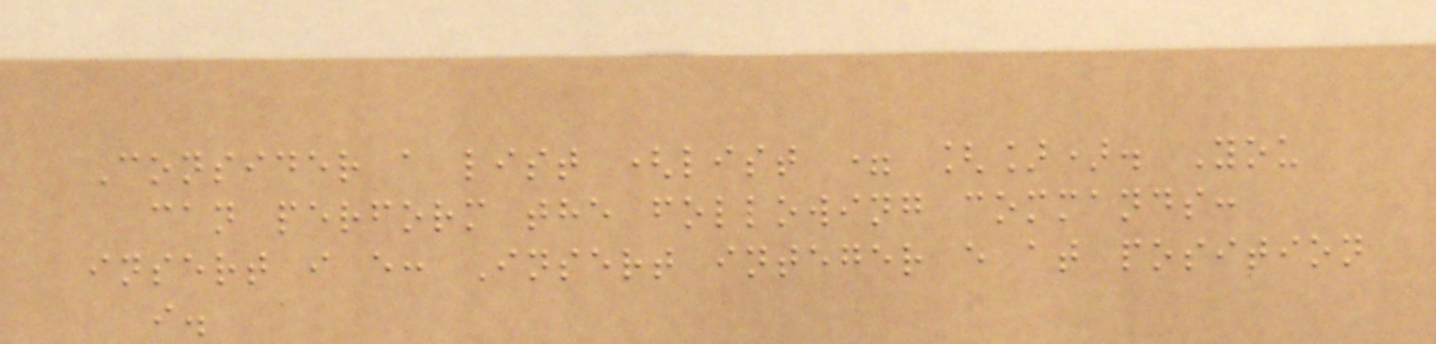Consider a list (list = []). You
can perform the following commands:
insert i e: Insert integer e at position
i.
